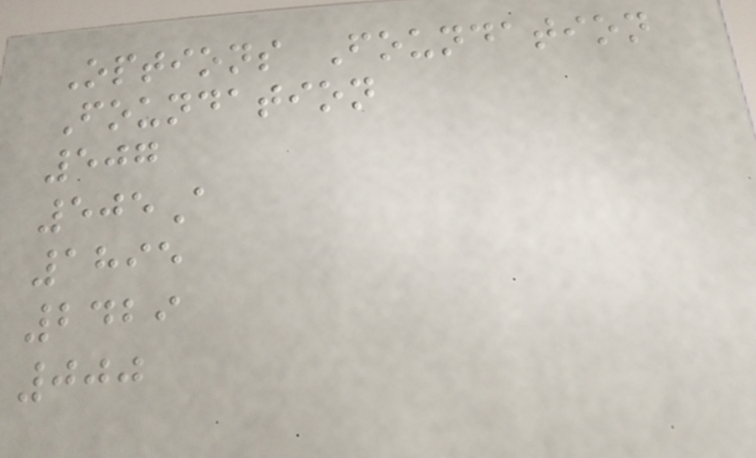Options Foundation
Foundation
507
505A
1895
2429
000
